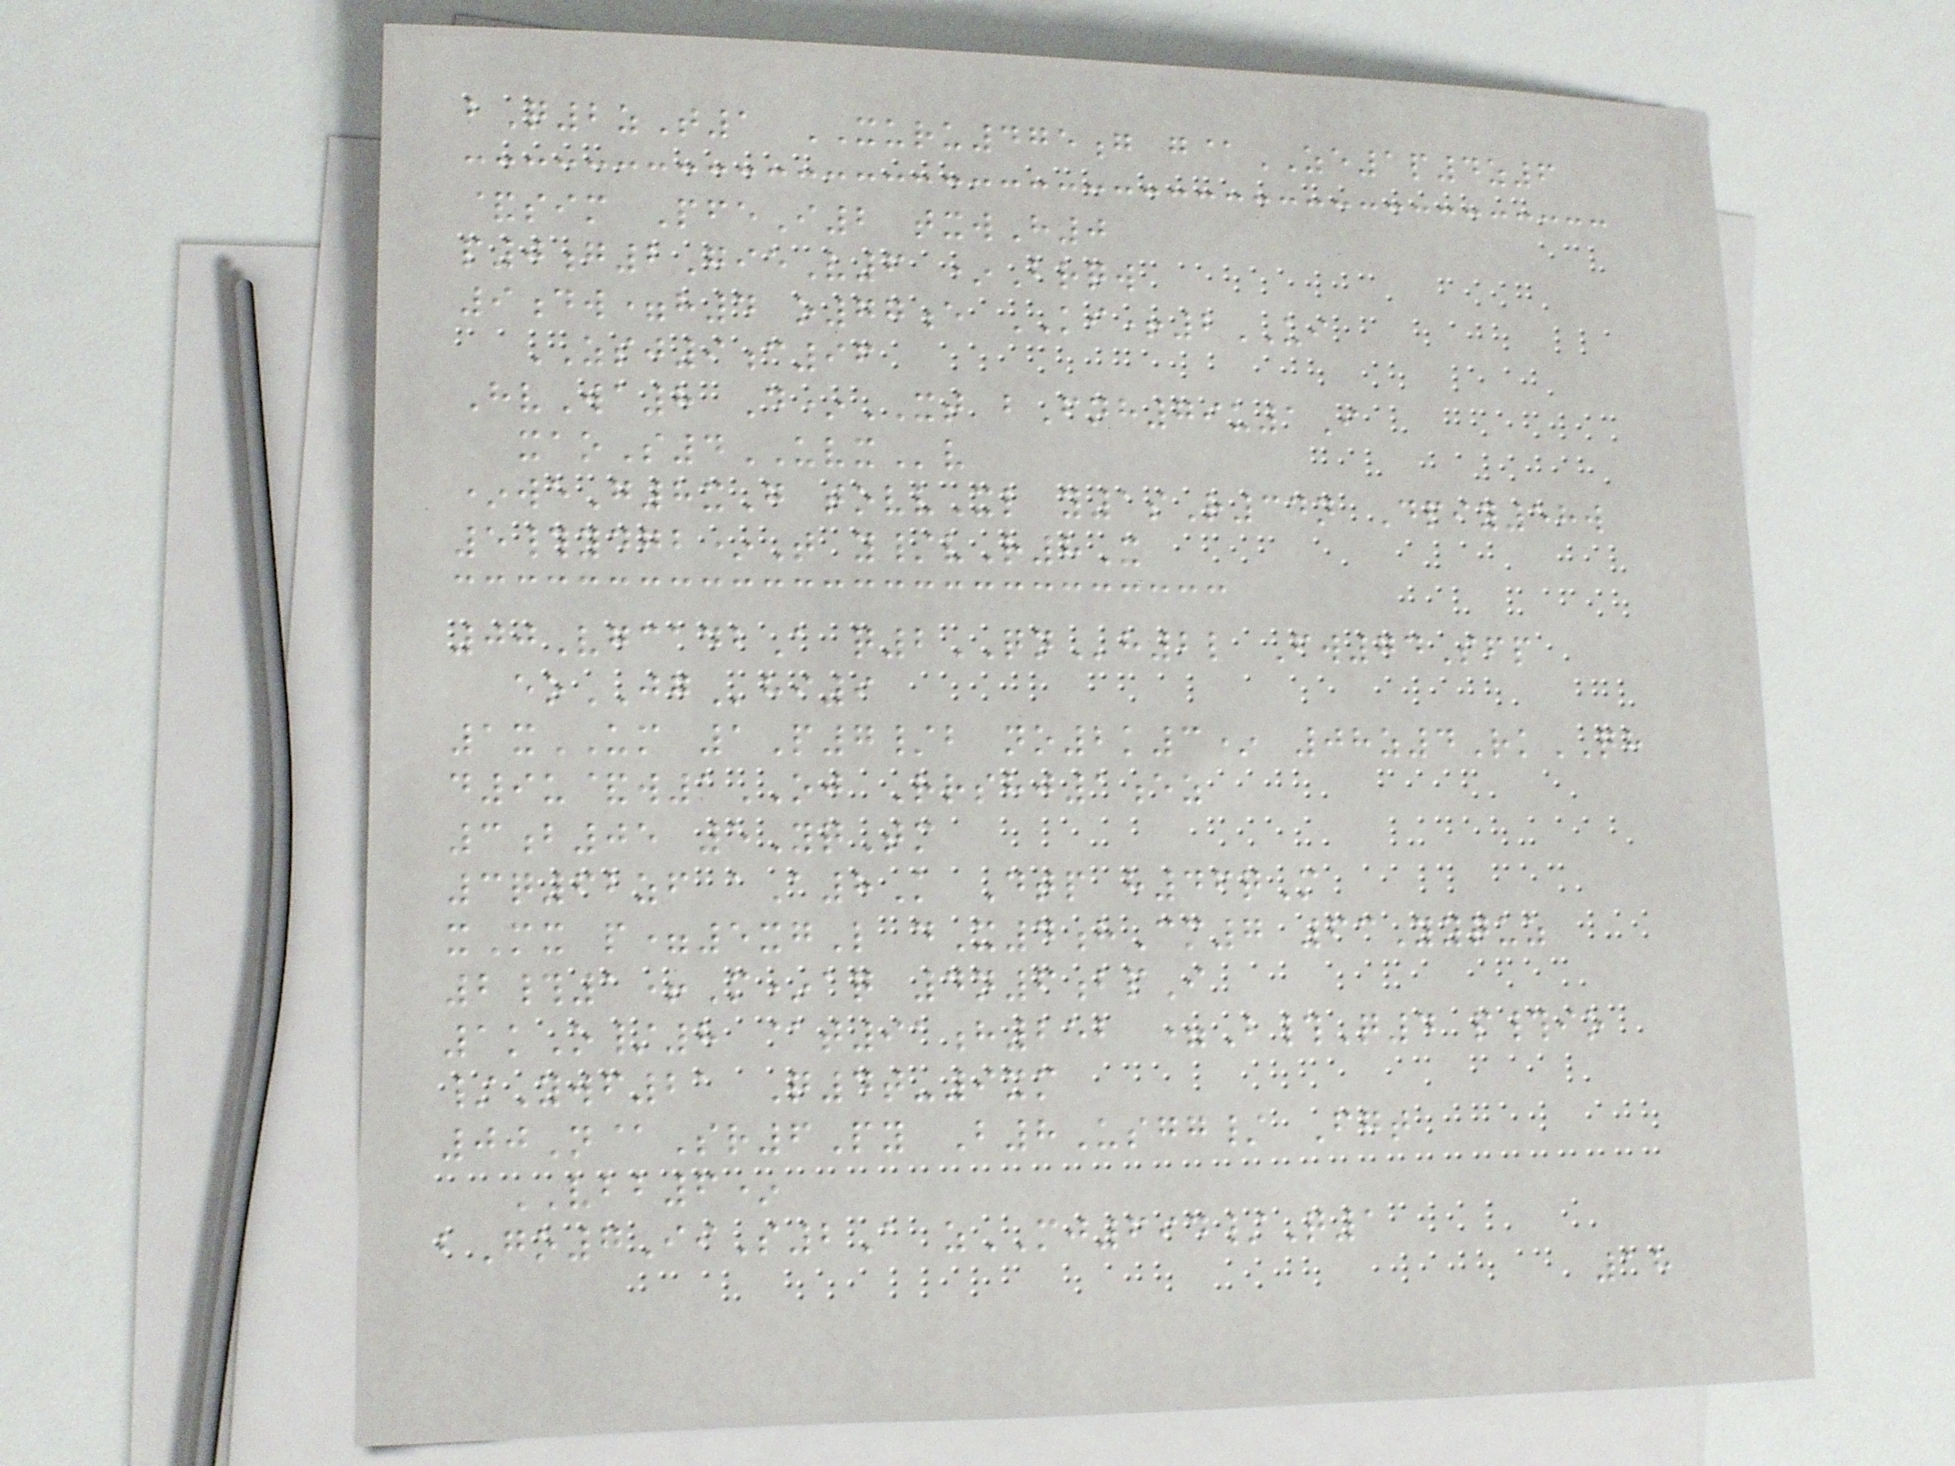bQ2zT1 XURU475g g@ZE1p4z6
&sim PfeI2 txwH0
p0g2GieV6 *Brqw
9dw=h4 o77e KI+2UI
ZSJ9c96
HvWa8 D*XT bFnh79u1I
xaoS4UVXv
*weG8xG tovvXl y1sR34n Dpiy58w
5#ydgb*T y/vR8X
00VgcadbA q2QNh2l Fw74Sfp
eoJGhi9
1xUM 1P7/b no2k3* 08z4RkQH
d9u&w1OJ Rrshj1ez
3b05 5YqTm
3q62zf aA8K Dtp h46qM
xMx p=5xgL dX4hCm7 63Yyquz
2#1+M*aq 4n6bpI
1kO/8 @t91h252 =B#Q4 p#io
/Ywf21 Q4t-9xm
00N@Sr6Py B8Usgg/ Fgt
VBB6*
bGo7IiS2A zMJ694/Q1
18
